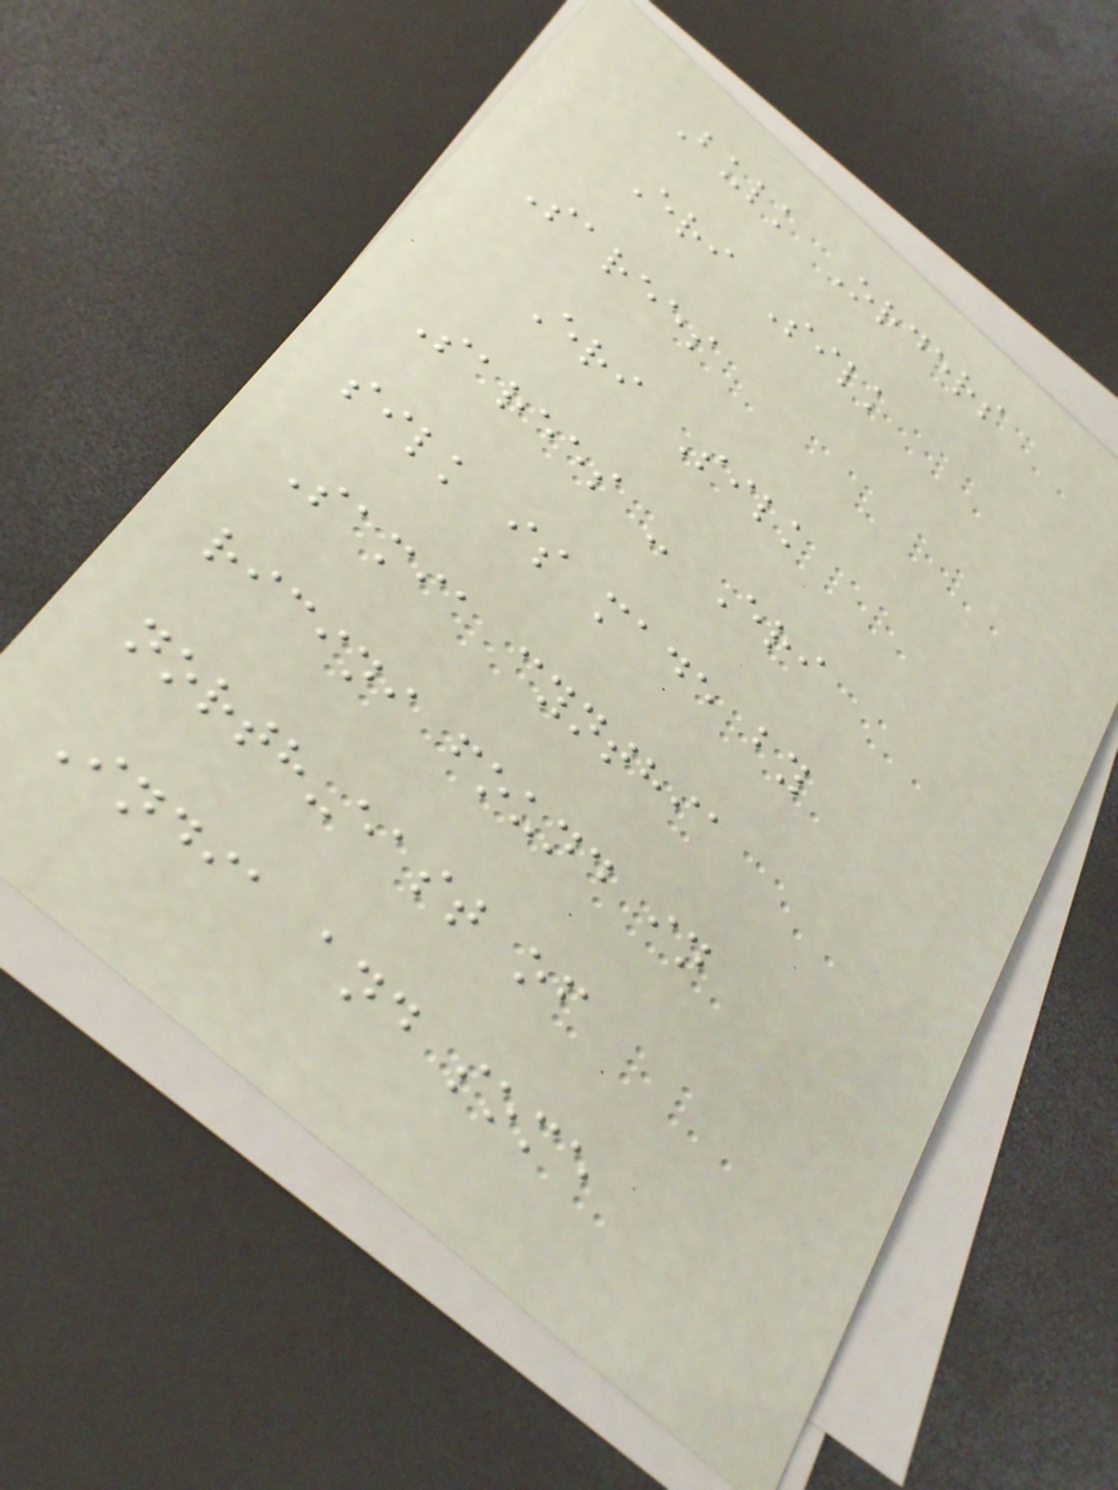Bulk Orders
Eri Silk
Sarees
Eri Silk
Sarees - Eri
silk is made by
Samia cynthia
ricini found in
north-east of
India and some
